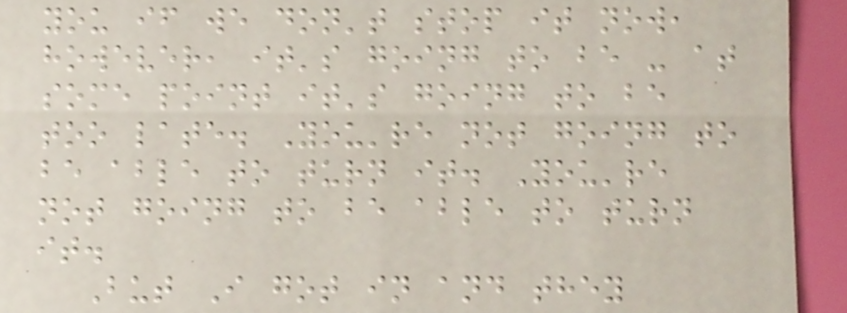you if we don't stop it now,
however, it's going to be - at
some point it's going to be
too late. You're not going to
be able to turn it. You're
not going to be able to turn
it.
But I got in and they
